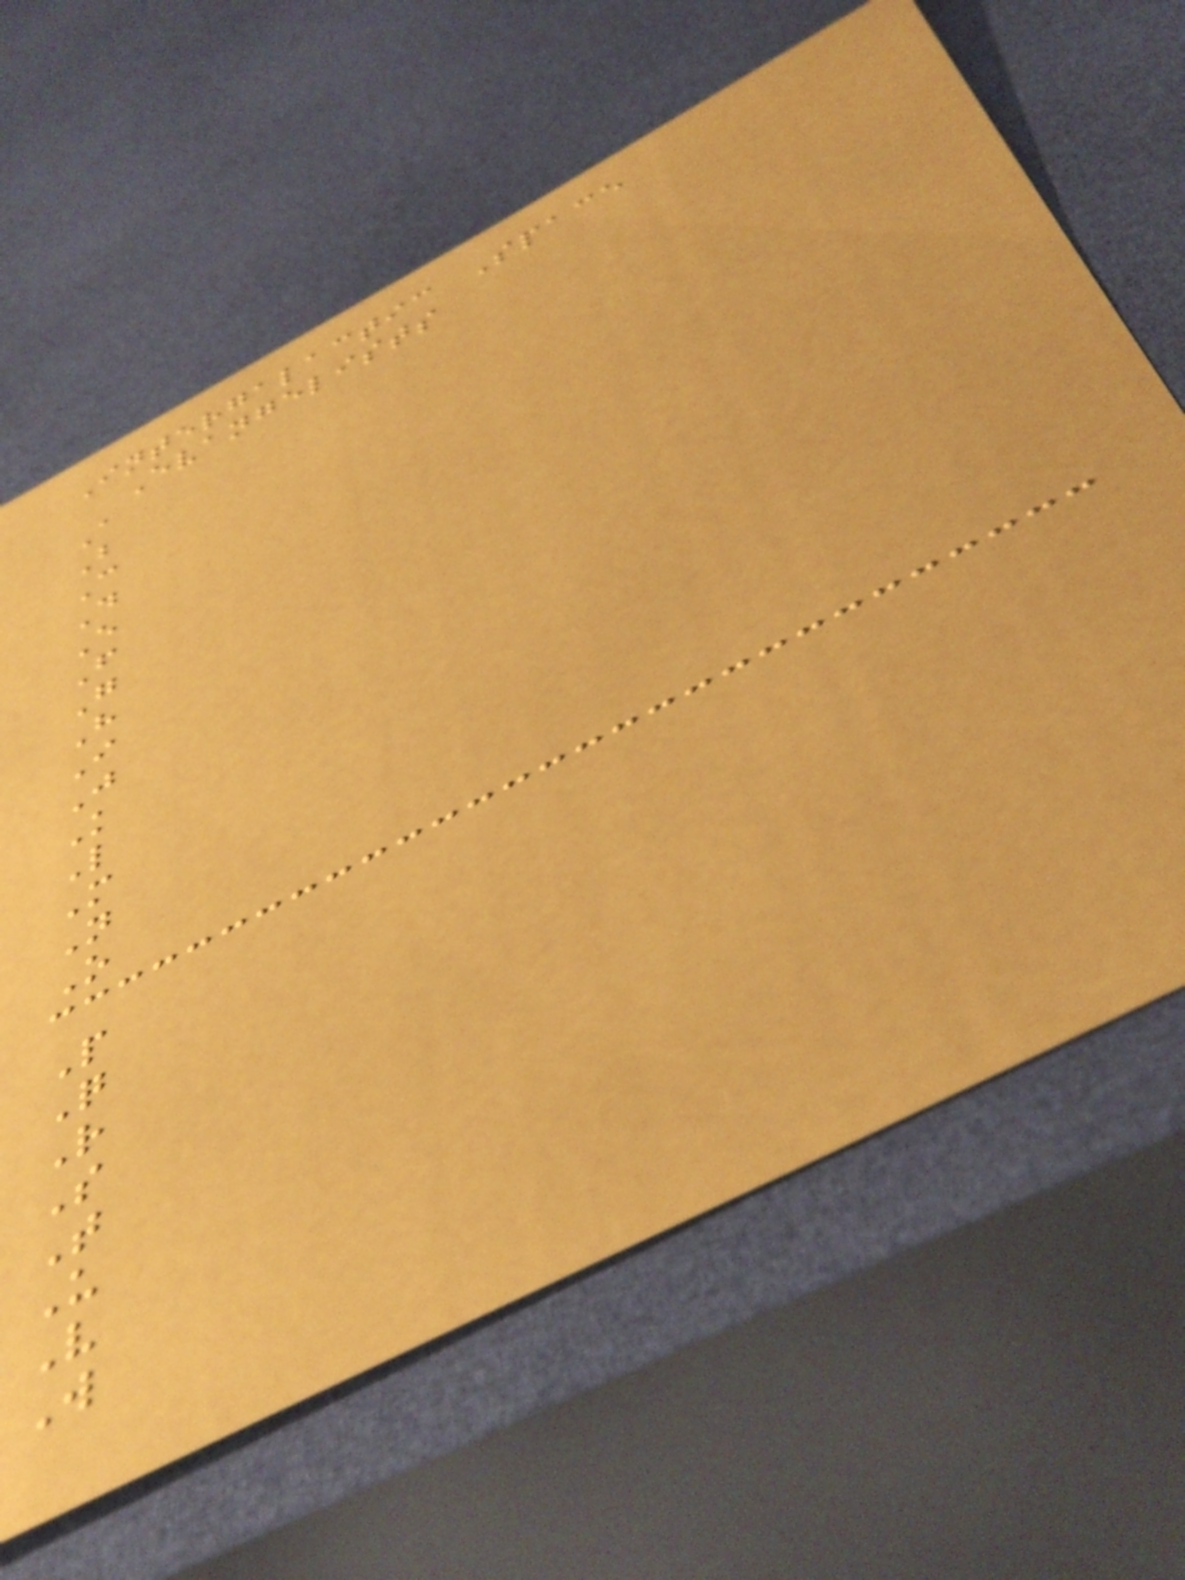Intergalactic Space
Evangelists
A
B
C
D
E
F
G
H
I
J
K
L
M
N
O
P
Q
R
S
T
U
V
W
